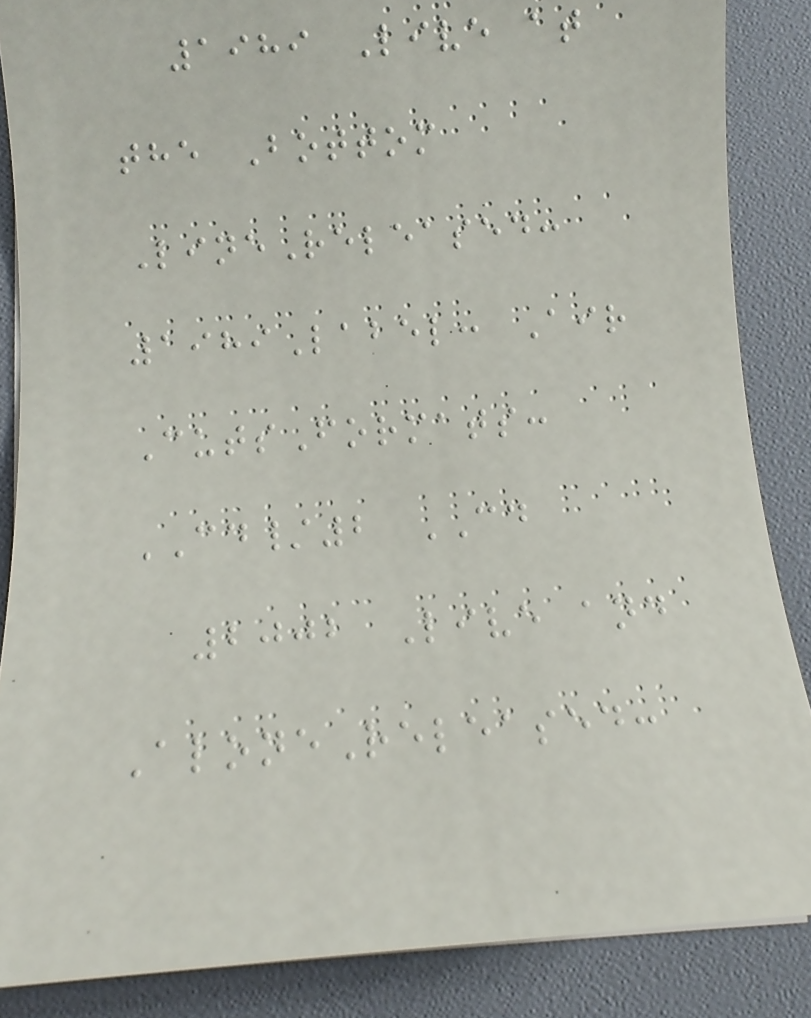1989 Live at
the Bottom
LineReleased:
1989Label: Air
CutsFormats:
CD/2 CD
2002 Live and
AloneReleased:
